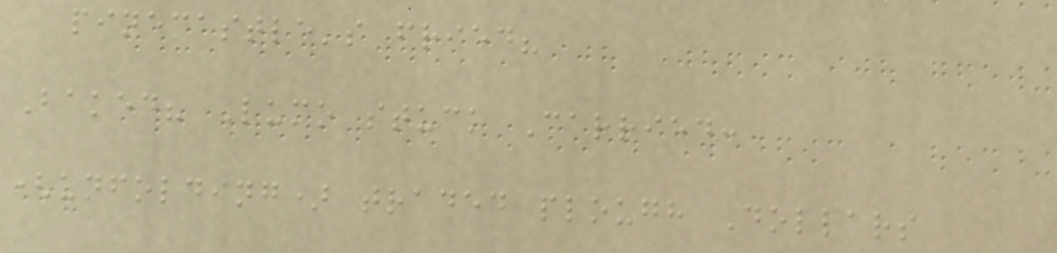pinecastle's fried?
Baked? Lumo stuck Carried:
(unfolding) traded plough Dollars
